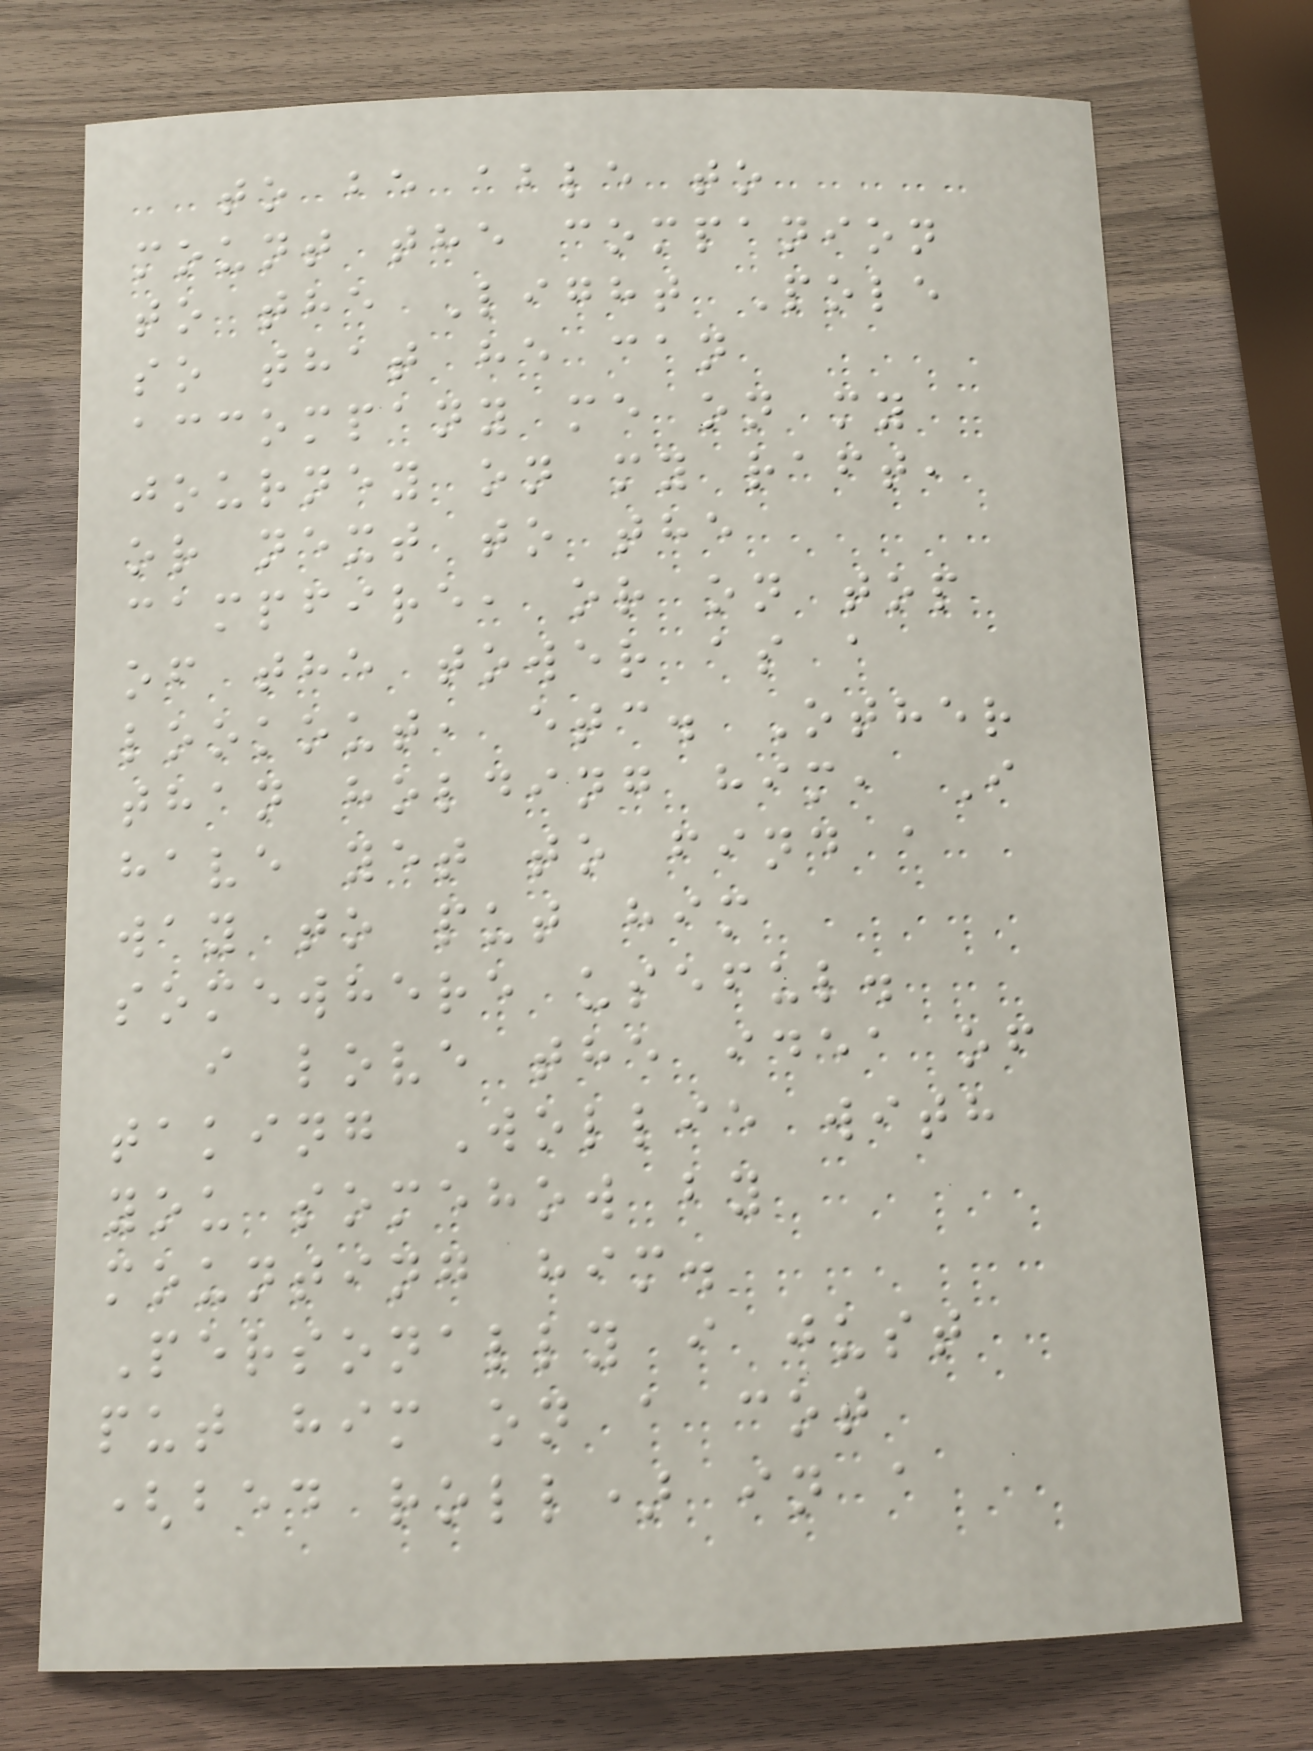to be able to
mount the companion
to the Light Pole
so that he can
accompany me on my
journey on my raft,
or next to the
campfire, or on top
of the tower as a
lookout, etc. Other
than holding him, I
have yet to find a
way to put him
somewhere useful.
i love the idea of
taking Wollie with
you somehow by
mounting him.
Personally i just
put him on a cot
(bed roll) in a
